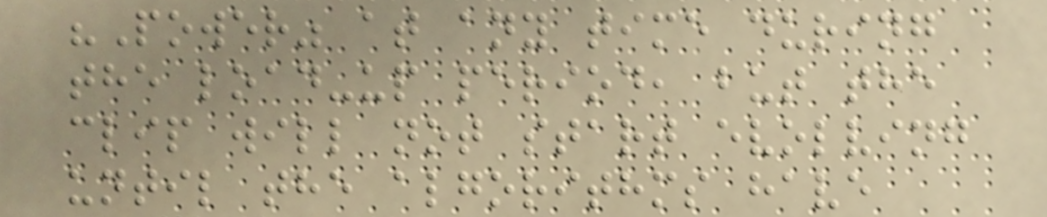"Power" at any time during
the load-up period, but the
clip will not start evolving
until the algorithms have
